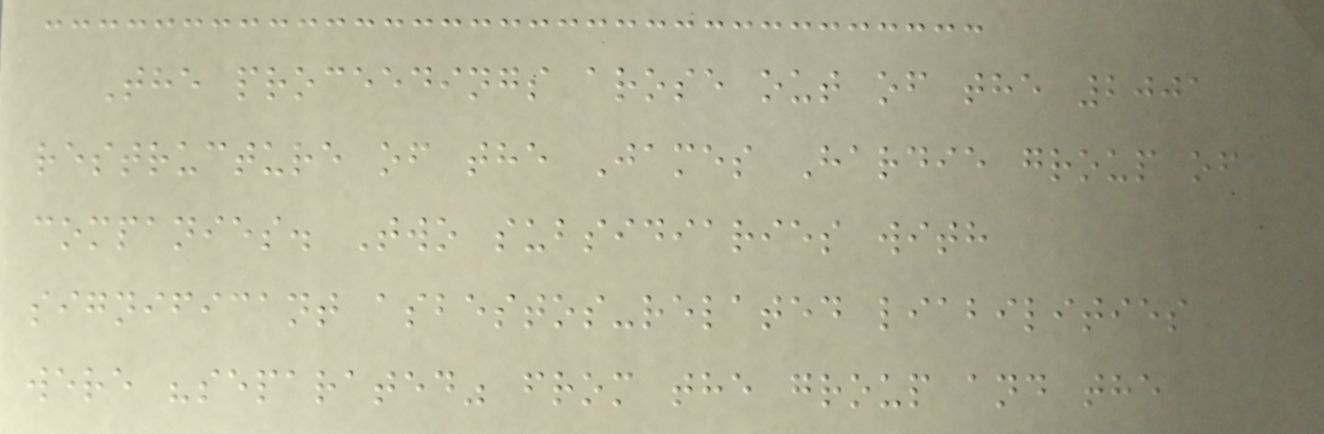The proceedings arose out of the 2001
restructure of the James Hardie group of
companies. Two subsidiaries with
significant asbestos-related liabilities
were "separated" from the group and the
